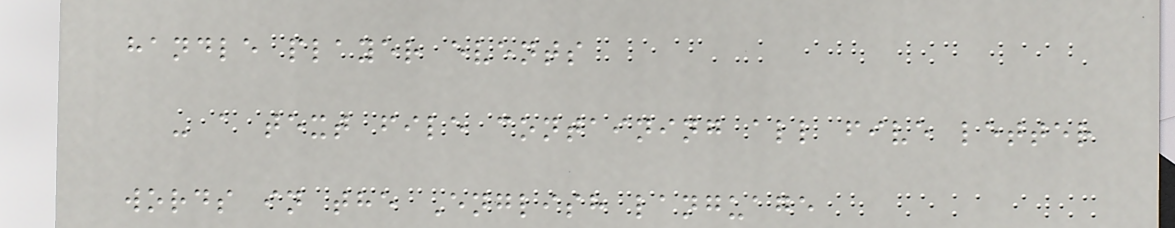handle player events
- a text file containing all five letter
words in the English language
